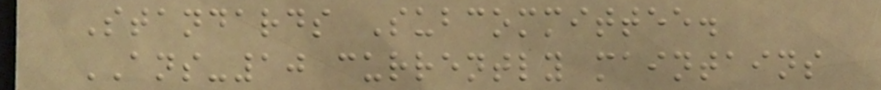Standards Subcommittee.
ANS-10 currently maintains
